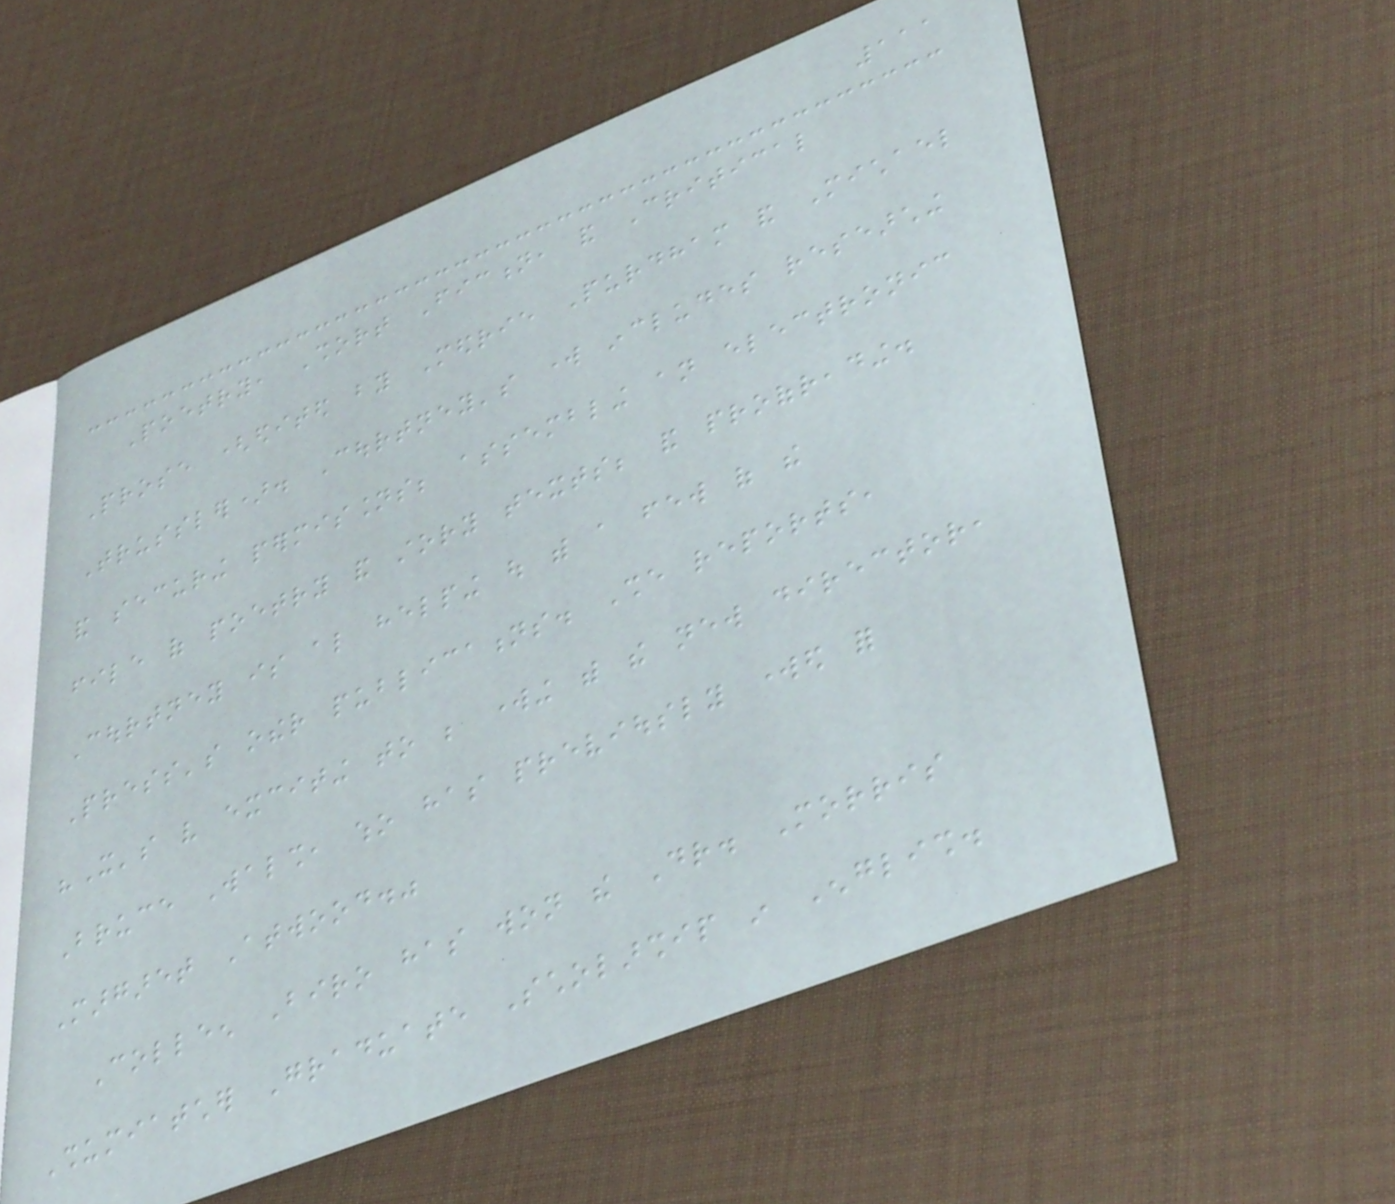111
Poetry, Short Fiction, and Critical
Prose (edited by Medrie Purdham and Michael
Trussler). Courtney's work includes researching
and securing permissions; assembling an electronic
file of poetry and story texts; and proofreading.
Courtney is also helping out with a few of the
Press's other publications. She reports,
"It's very exciting to be working with the new director,
Bruce Walsh, who has previously worked for
Margaret Atwood."
Colleen Biro has won the Dr. Morris
Shumiatcher Graduate Scholarship in English.
